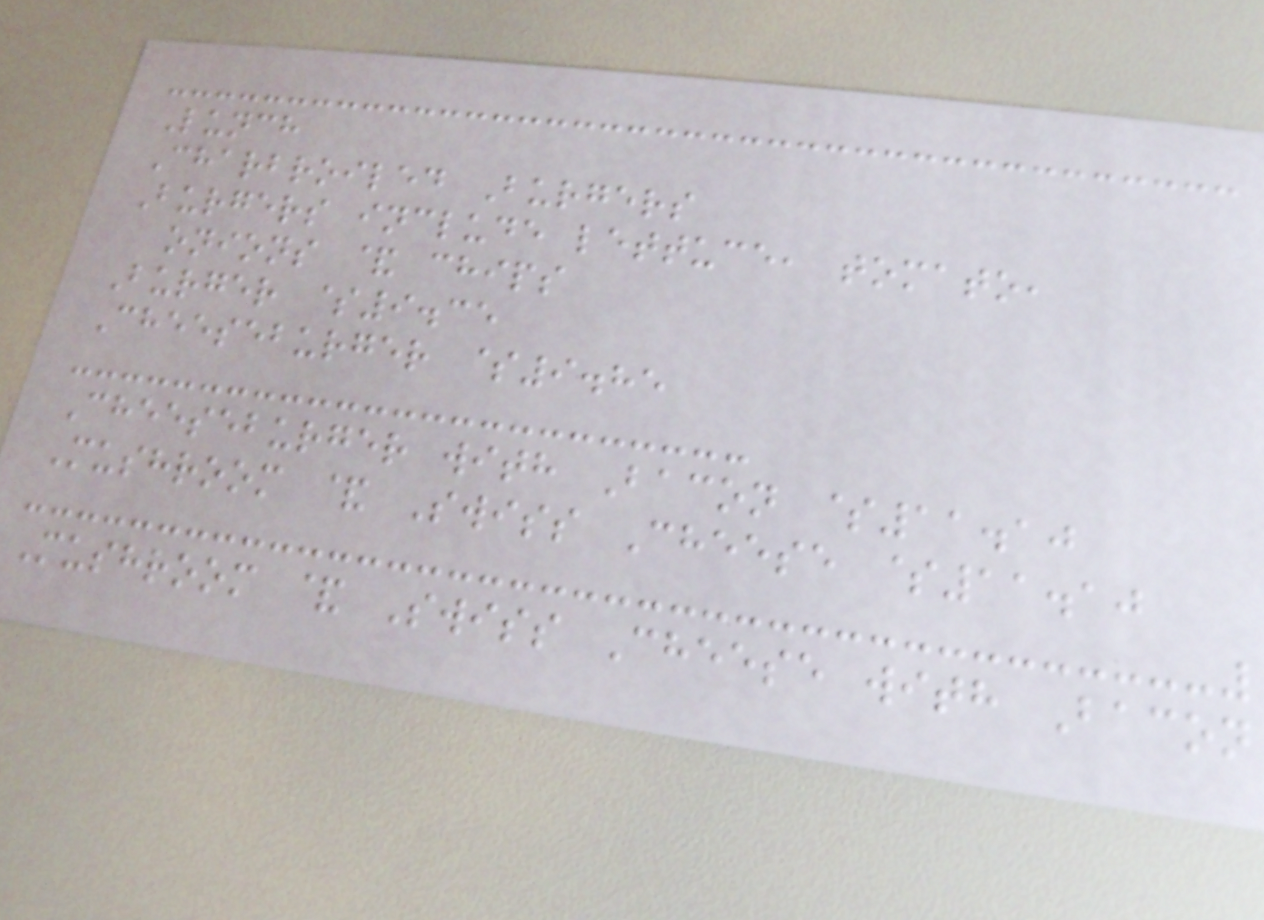Lunch
Charbroiled Burgers
Burgers include lettuce, tomato,
onions & chips
Burger $9.35
Cheeseburger $9.85
Cheeseburger with Bacon $11.10
Mushroom & Swiss Cheese $11.10
Mushroom & Swiss Cheese with Bacon
